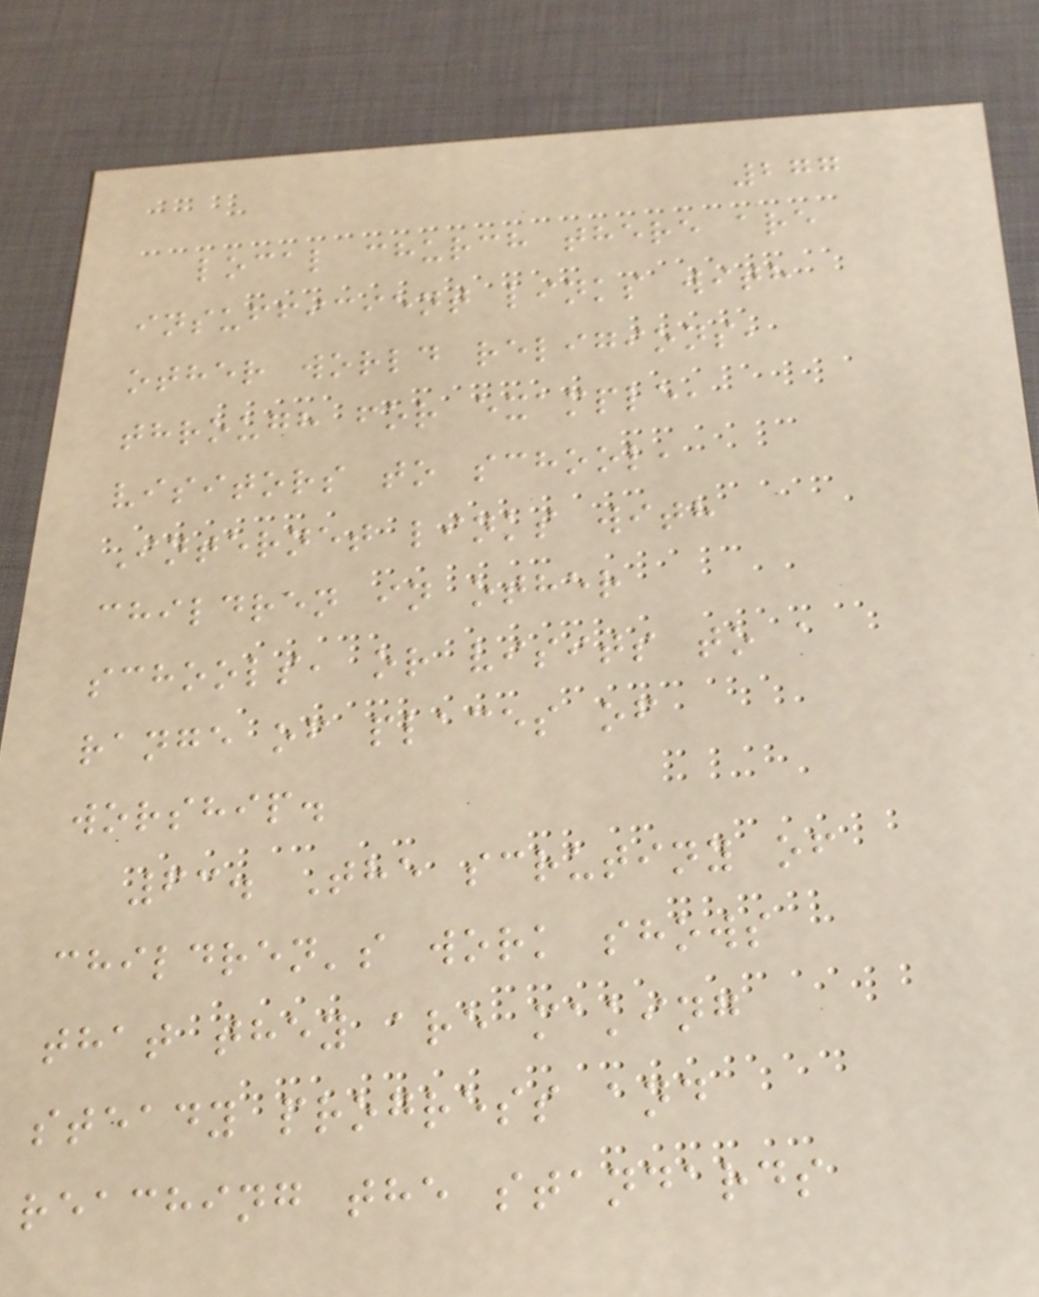277
local church there are
insufficient links with
other world religions,
through for example,
visitors to school,
Internet links with
children in other
schools, or visits to a
range of places of
worship.
63. The scrutiny of
children's work shows
that they are making
steady progress and
reaching the standards
